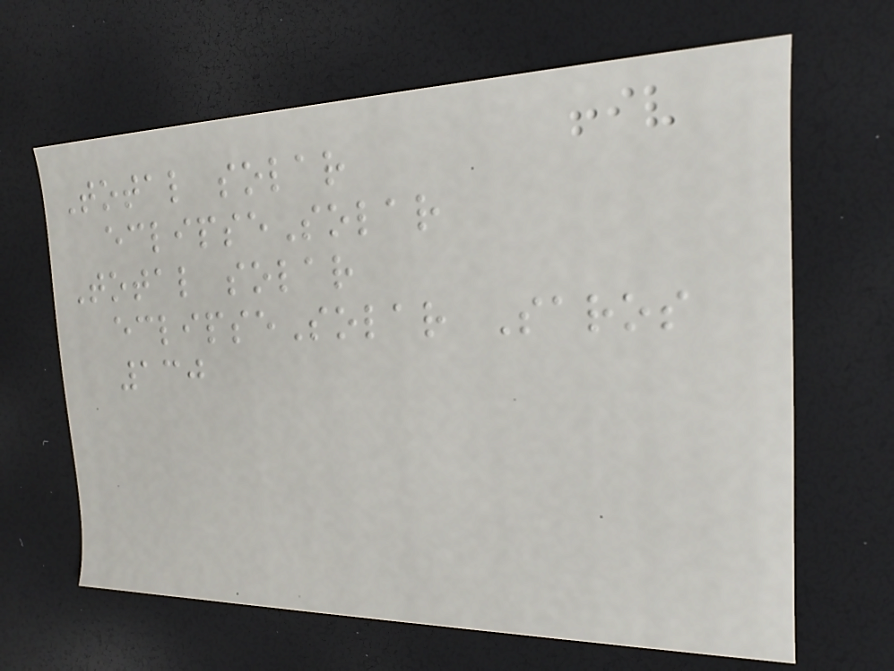Total solar
eclipseSolar
Total solar
eclipseSolar Saros
130
